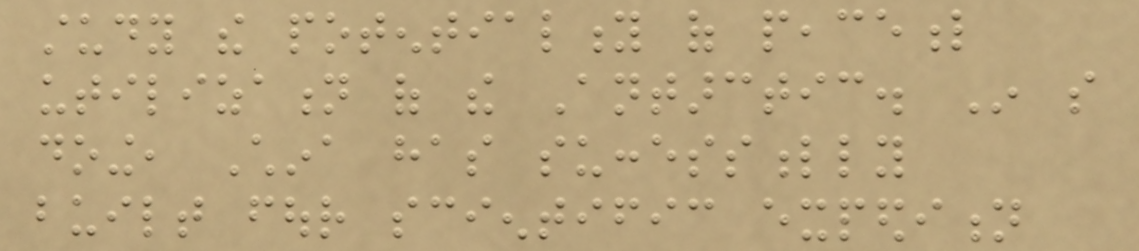study the potentiality of peaceful
utilization of the Antarctic. In so
doing, China has successfully
built four scientific expedition
